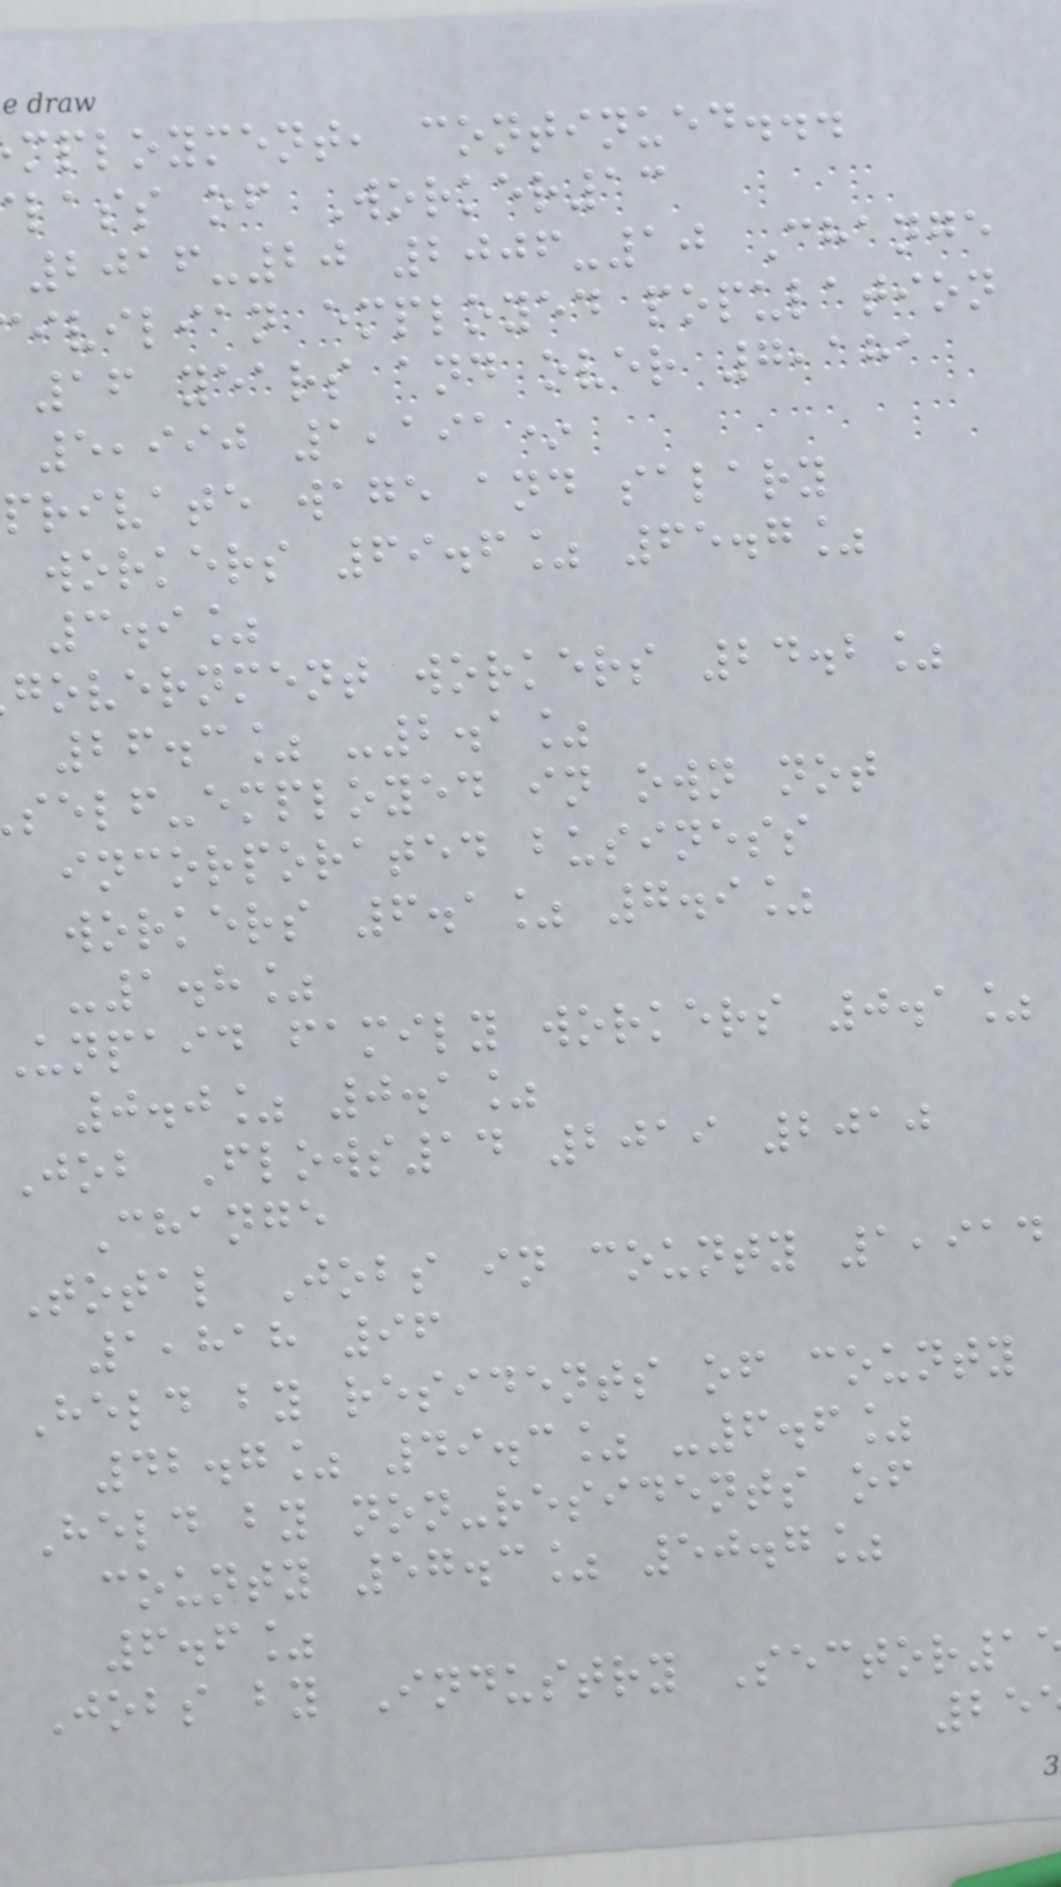mployment, continued...
lass of Worker13
2016-20 2006-10 Change
ivilian employed population
16 years and over 7,181
5,990 1,191*
private wage and salary
workers 69.6% 65.7%
3.9%
government workers 24.2%
26.3% -2.1%
self-employed in own not
incorporated business
workers 6.1% 7.9%
-1.8%
unpaid family workers 0.1%
0.0% 0.1%
Job Flows14 2019 2010
Change
Total Jobs in county 1,914
1,818 96
Held by residents of county
42.7% 49.3% -6.6%
Held by non-residents of
county 57.3% 50.7%
6.6%
Jobs by Industry Sector1
